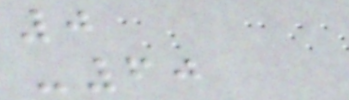0
-60
